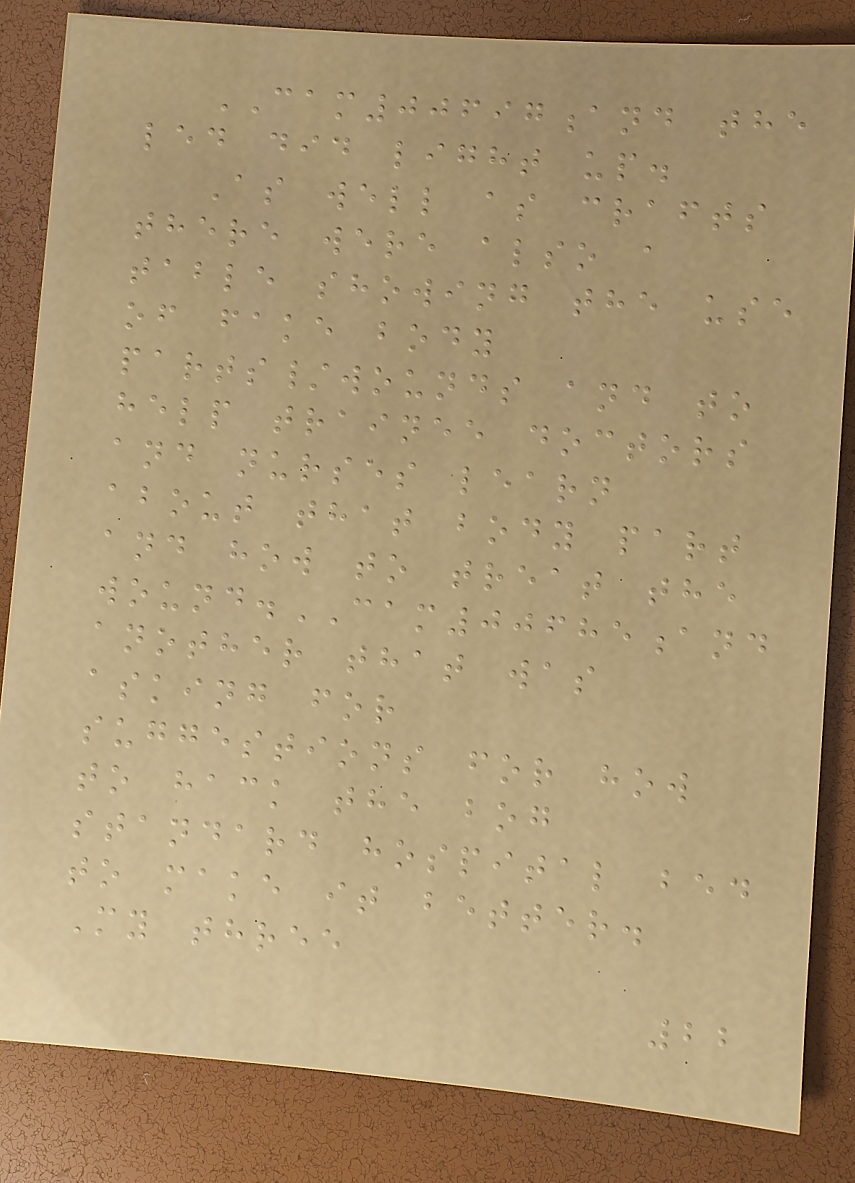CAM00697and the
led did light up.
As well as crafts
there were also a
table showing the use
of fake body
parts/wounds and to
help trainee doctors
and nurses learn
about that body part
and how to treat the
wound.CAM00685and
another that was
asking for
suggestions for how
to hack the bog
standard hospital bed
to make it better.
My three
22
